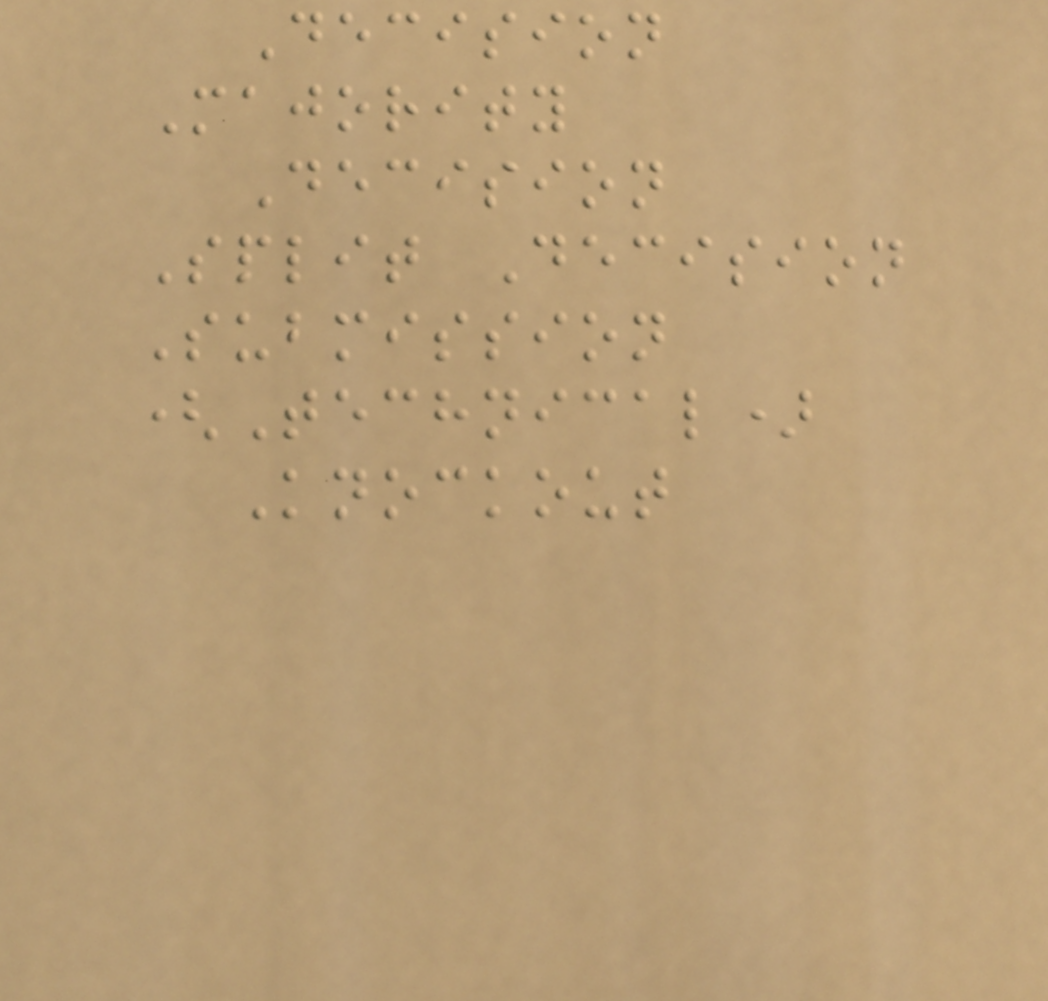Decision
Majority
Decision
Split Decision
Submission
(Technical)
Knockout
